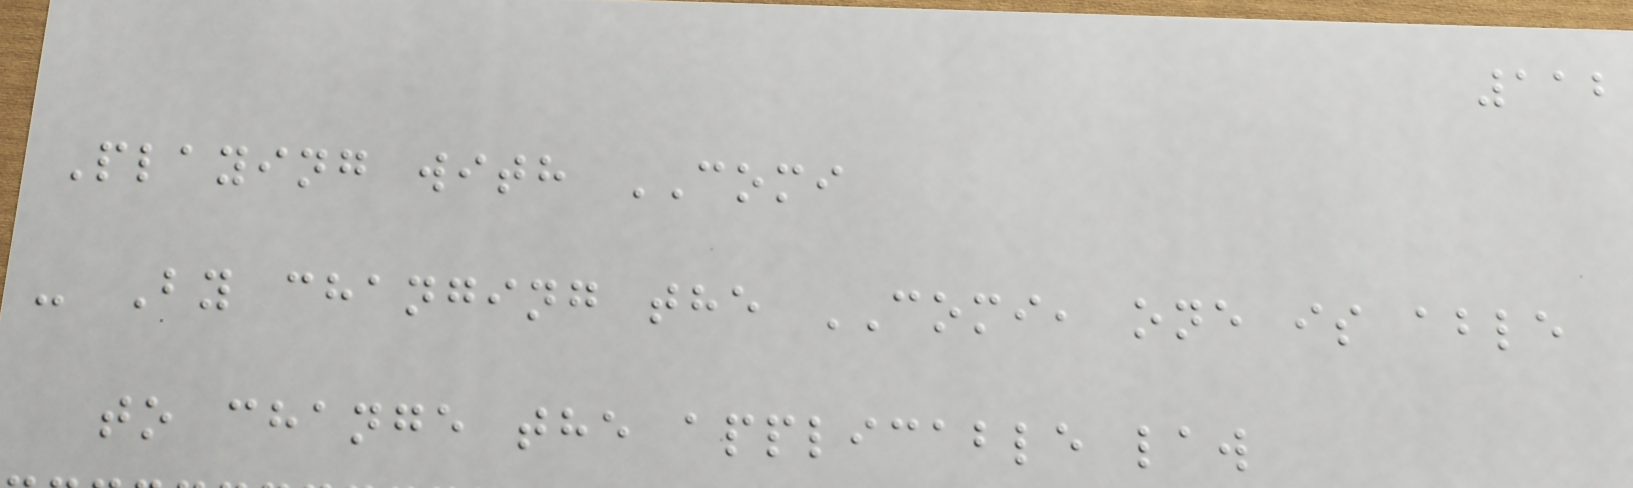112
Playing with COMI
- By changing the COMI, one is able
to change the applicable law
